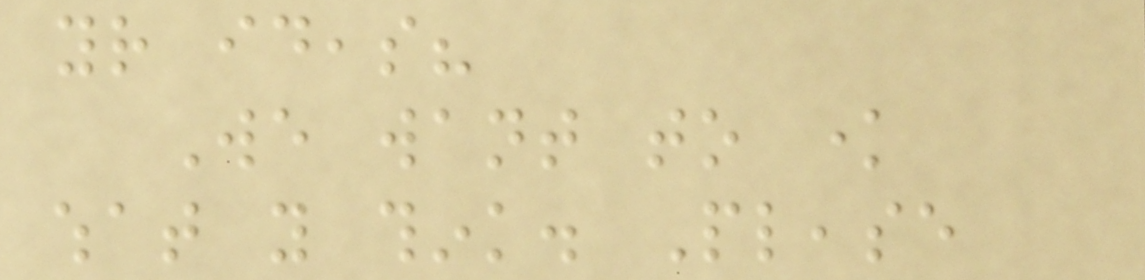your ideas?
We want to know
what you think. Please
